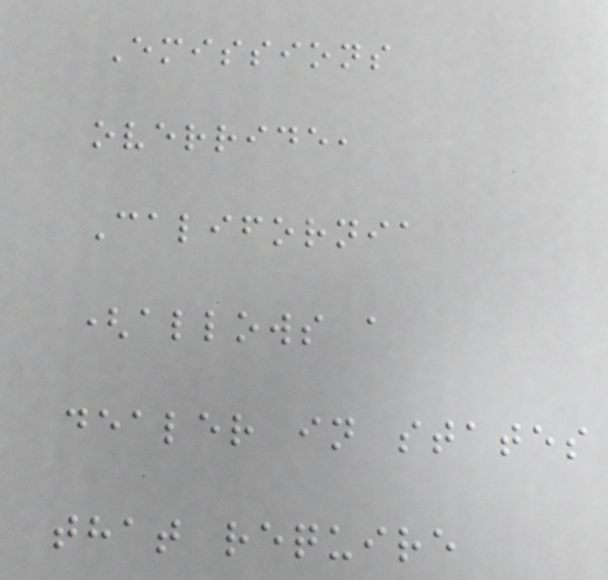Emissions
override,
California
(allows a
dealer in states
that require
